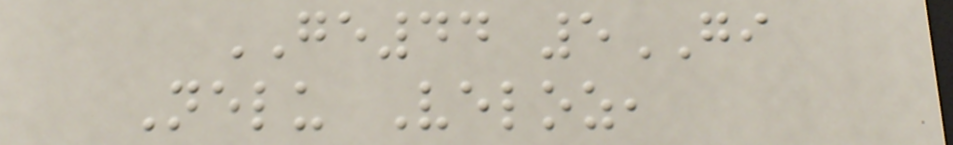GE44 5GI
Nelu Veloz,
